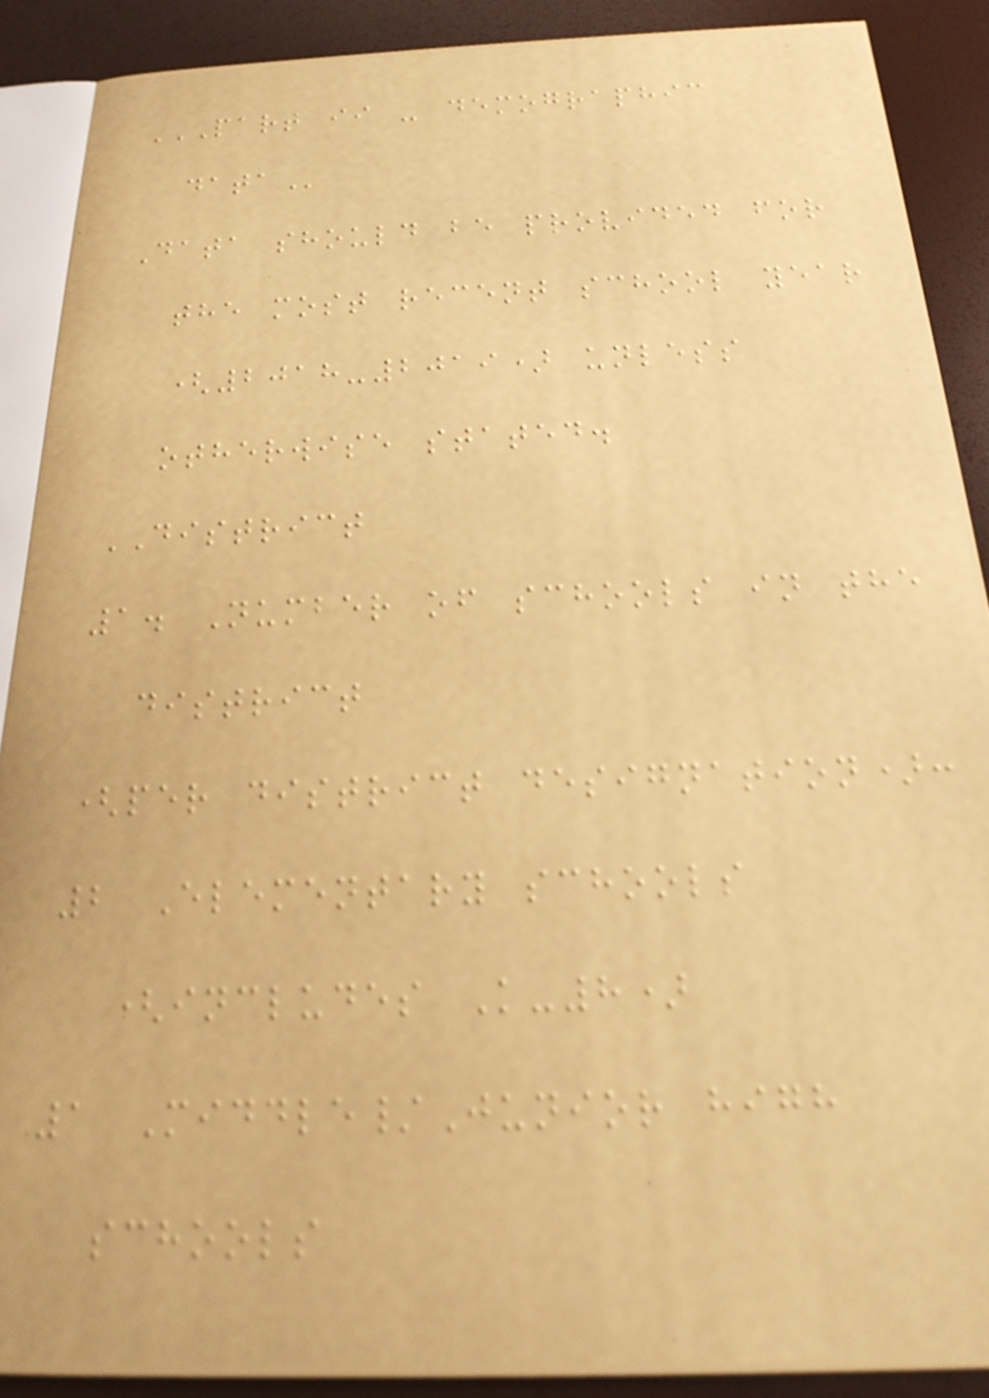PART II - DEMOGRAPHIC
DATA
Data should be provided for
the most recent school year
(2018-2019) unless
otherwise stated.
DISTRICT
1. Number of schools in the
district
(per district designation):
2 Elementary schools
(includes K-8)
1 Middle/Junior high
schools
